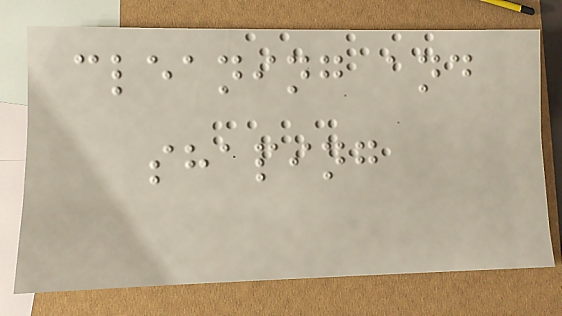cleaning and
shaping
